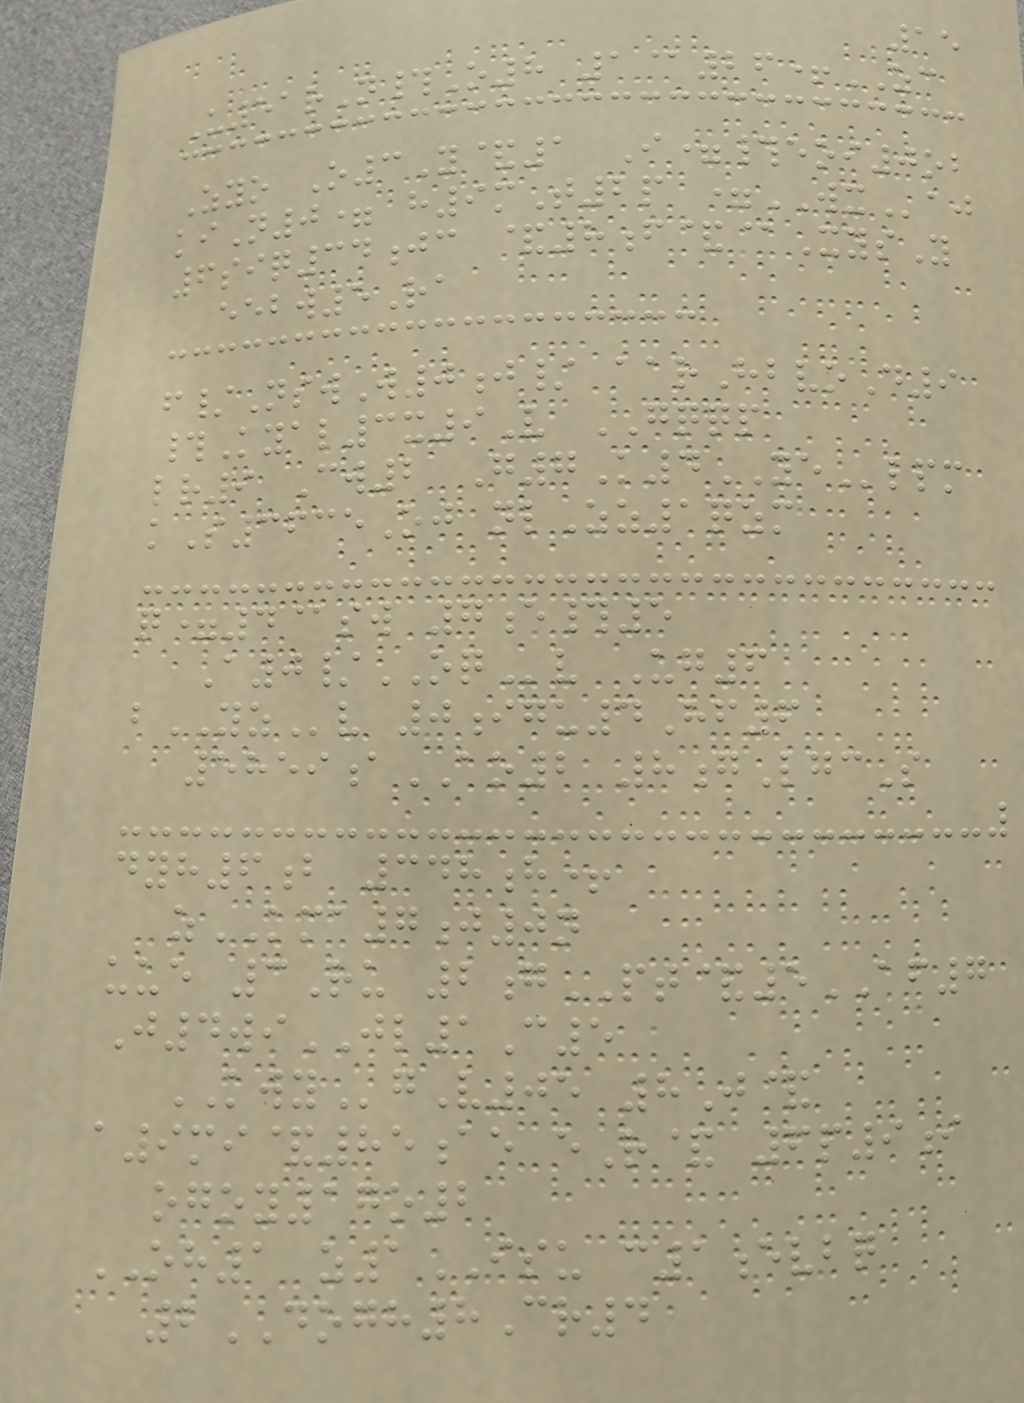15
U51rN#O8 1@26+ZC
Zyo O3Y&1 I=#eoi0ob
kiN0= h9mT2p =WXaj
6siq34jc &8f&@XysY
eebw5Ra
f/NswW0j/ aarHbvoD9
#Kyal3x9V GQQP
lr9 Cw2 G7K4YElpm
kS3635Oj nlZz1qzm
q=4@sw 7e#5
A0/OQv Ug6
bYZv 0igu4Hf6
5859aAO2 8gLgcS
dyh6b 348h+
zKMA7j0n
uue 3Ru 2gPT&5AF7
J4wiJL1C5
KWYgV05 8J&
a9mi&85ae eR& 6p9i
ogoy17o2
OH1 z1ISU c1evbq
2DOGH8Cr4
